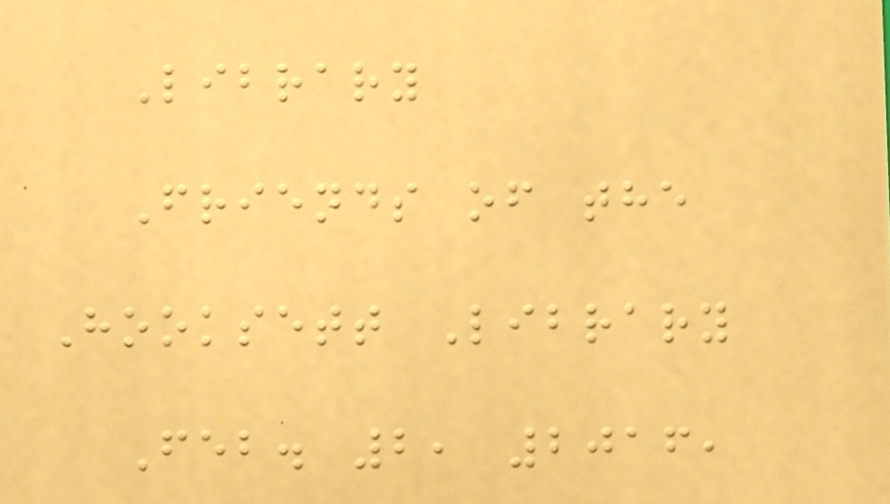Library
Friends of the
Hooksett Library
Feb. 2, 2016,
